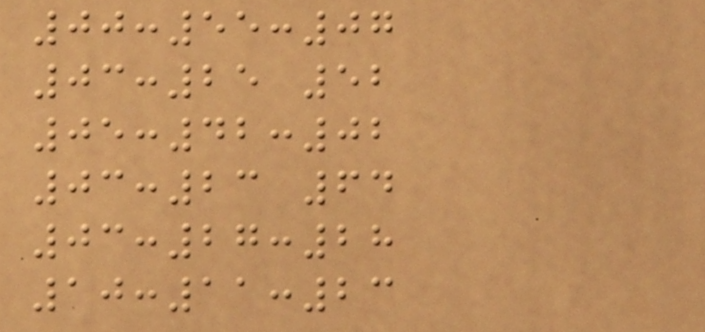00:55:07
03:25 52
05:42:02
03:23 64
03:27:28
10:11:23
